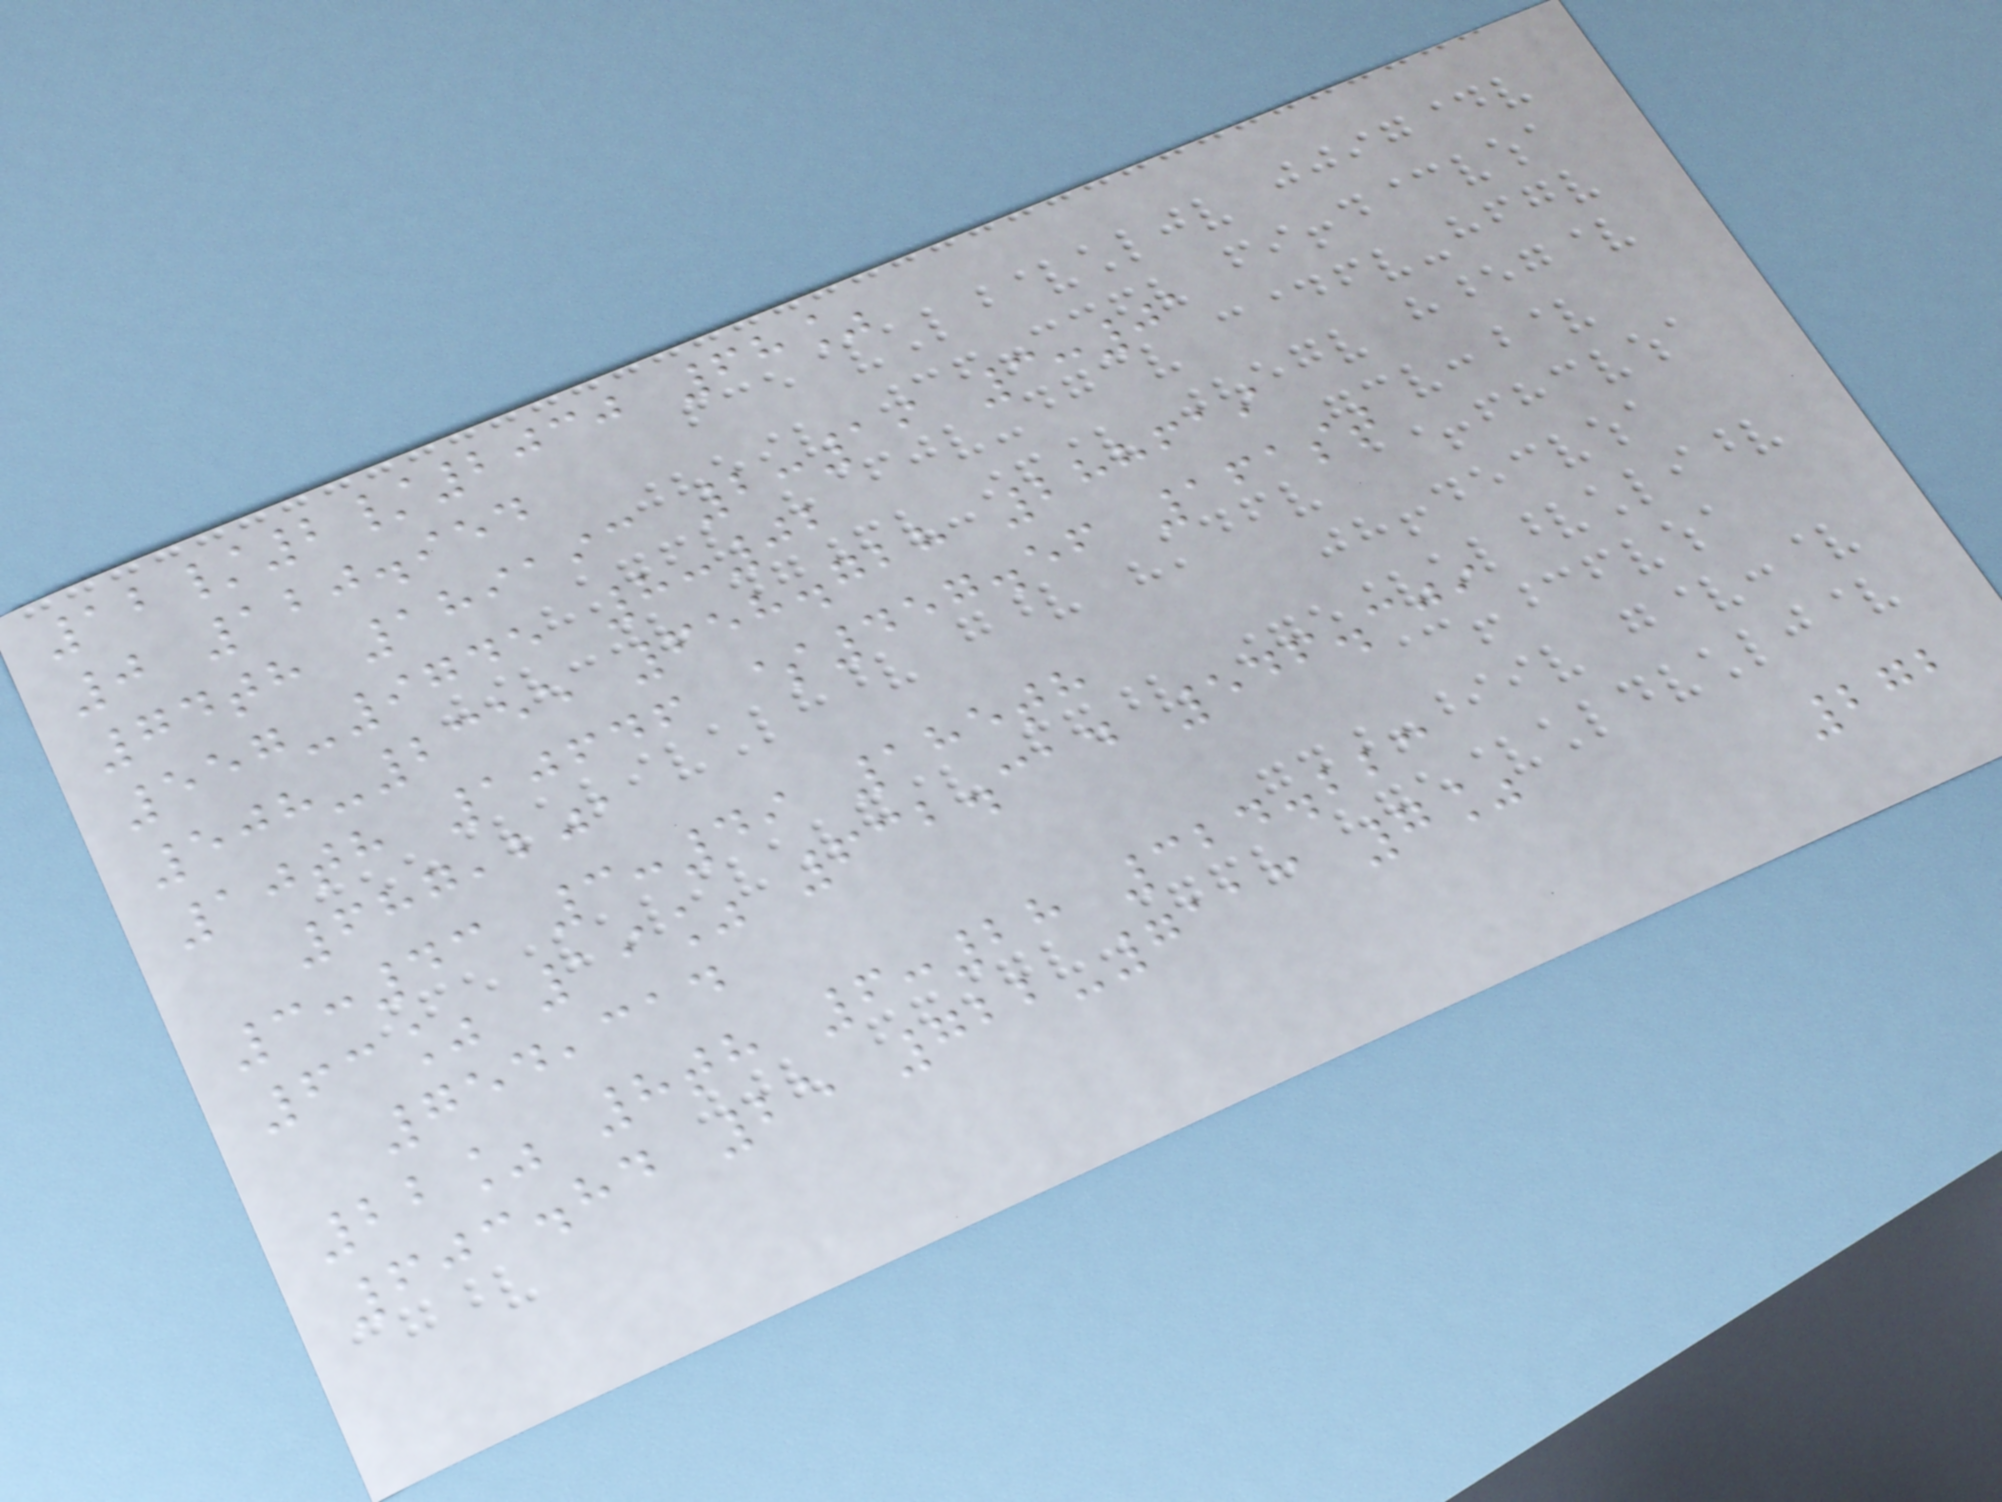12/2/2030 68%
0 120.954
74th 189193 2:19 3:01
557-9745 8:02
508-2355 658.728 288619
10th 10646 $457.56 161st
687,201
3:43 3:49 185th
63% 19% 632.314 546.309
754,314
22% 8th 6:28 324.223
603.84 25 722-7113 7%
272
